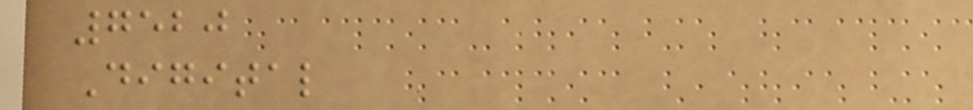7520
Digital
